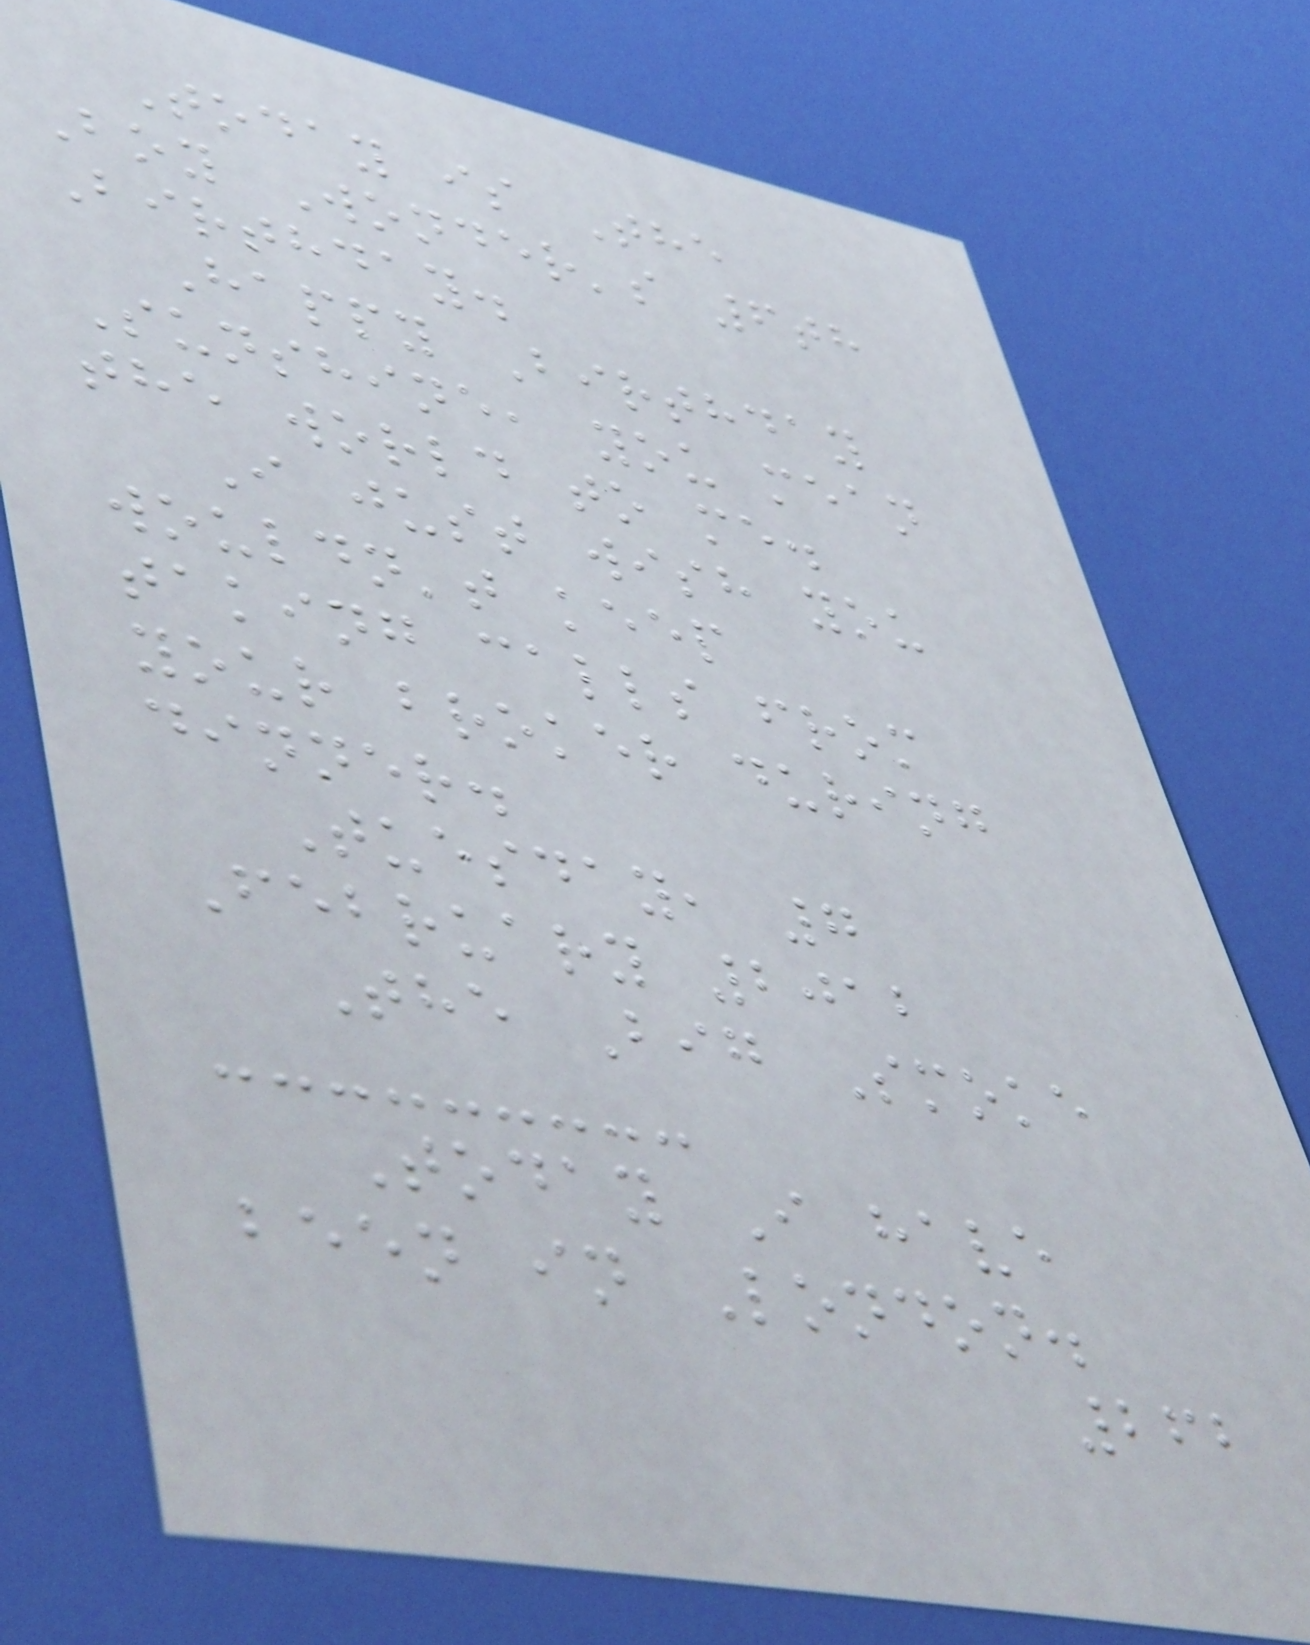Today is The
Boy Wonder's 6th
Birthday.
Happy Birthday
Sunshine, you mean
the world to me.
I just wish you
wouldn't keep
taking calls from
your broker during
dinner.
Tuesday, 7
February 2012
The Big Smoke
Today I have
been in London.
262
